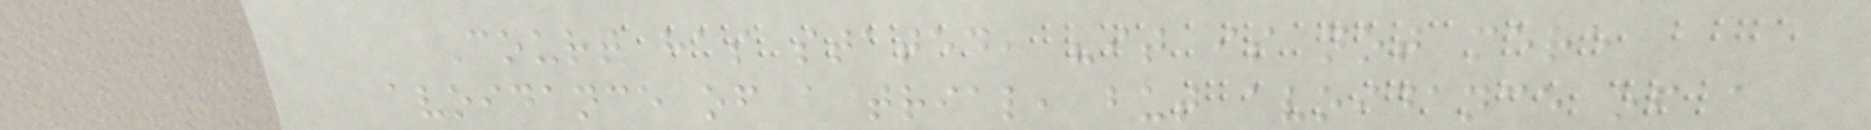Court has stated, "it is not mere
avoidance of a trial, but avoidance of a
